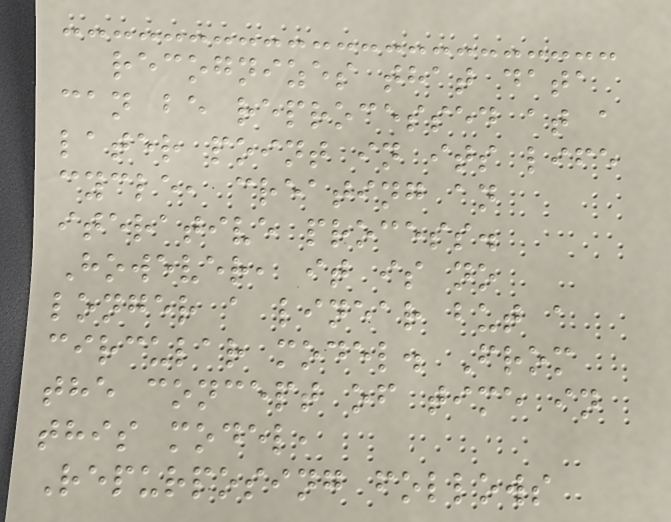recognizes that data
can be reprocessed at a
later point in its life
cycle, creating an
iterative process.
However, it is no
longer a linear but a
circular model. From
the concept of time in
this model,
Repurposing follows
